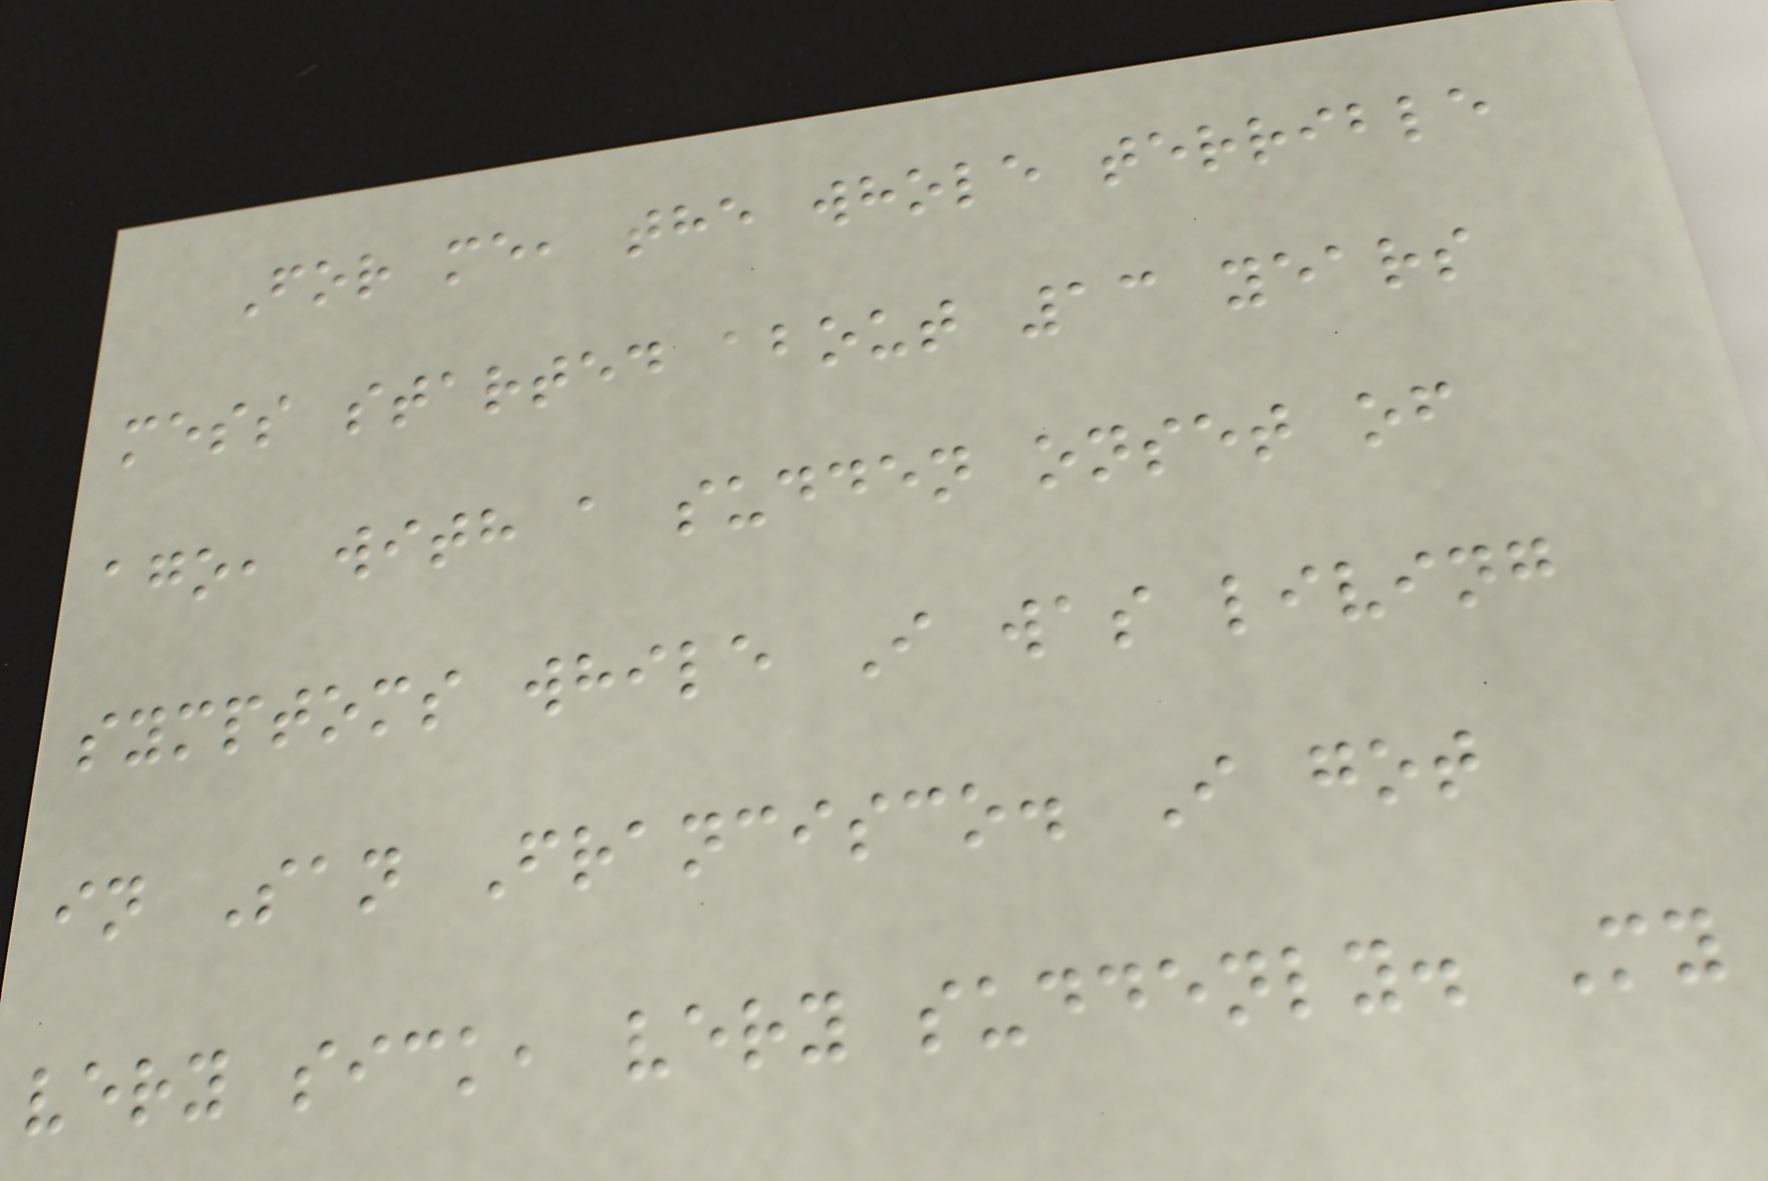For me, the whole terrible
mess started about 13 years
ago, with a sudden onset of
symptoms while I was living
in San Francisco. I got
very sick, very suddenly. My
